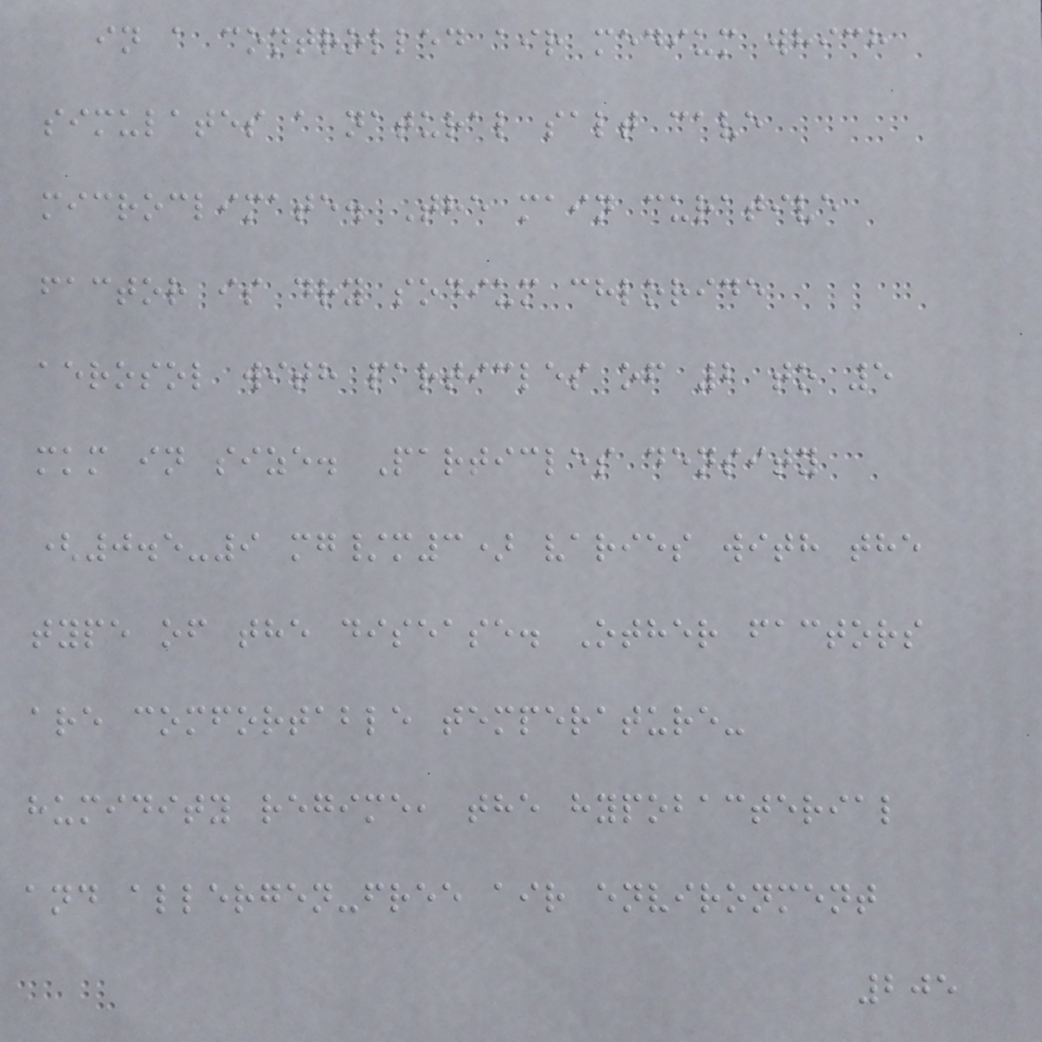in a controlled air medium which
simulates a natural salt cave
microclimate. The main curative
factor is dry sodium chloride
aerosol with particles of 2 to 5
mkm in size. Particles density
(0.5-9 mg/m3) varies with the
type of the disease. Other factors
are comfortable temperature-
humidity regime, the hypobacterial
and allergen-free air environment
205
